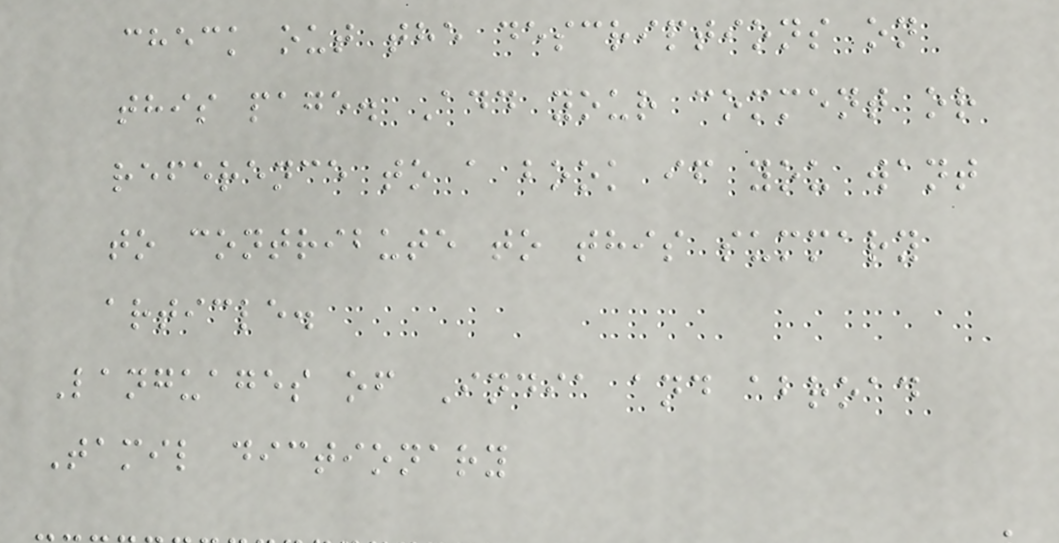check out the descriptions on
this page. Add your comment or
reference to a book if you want
to contribute to this summary
article.
Languages of India and abroad
Tamil dictionary
